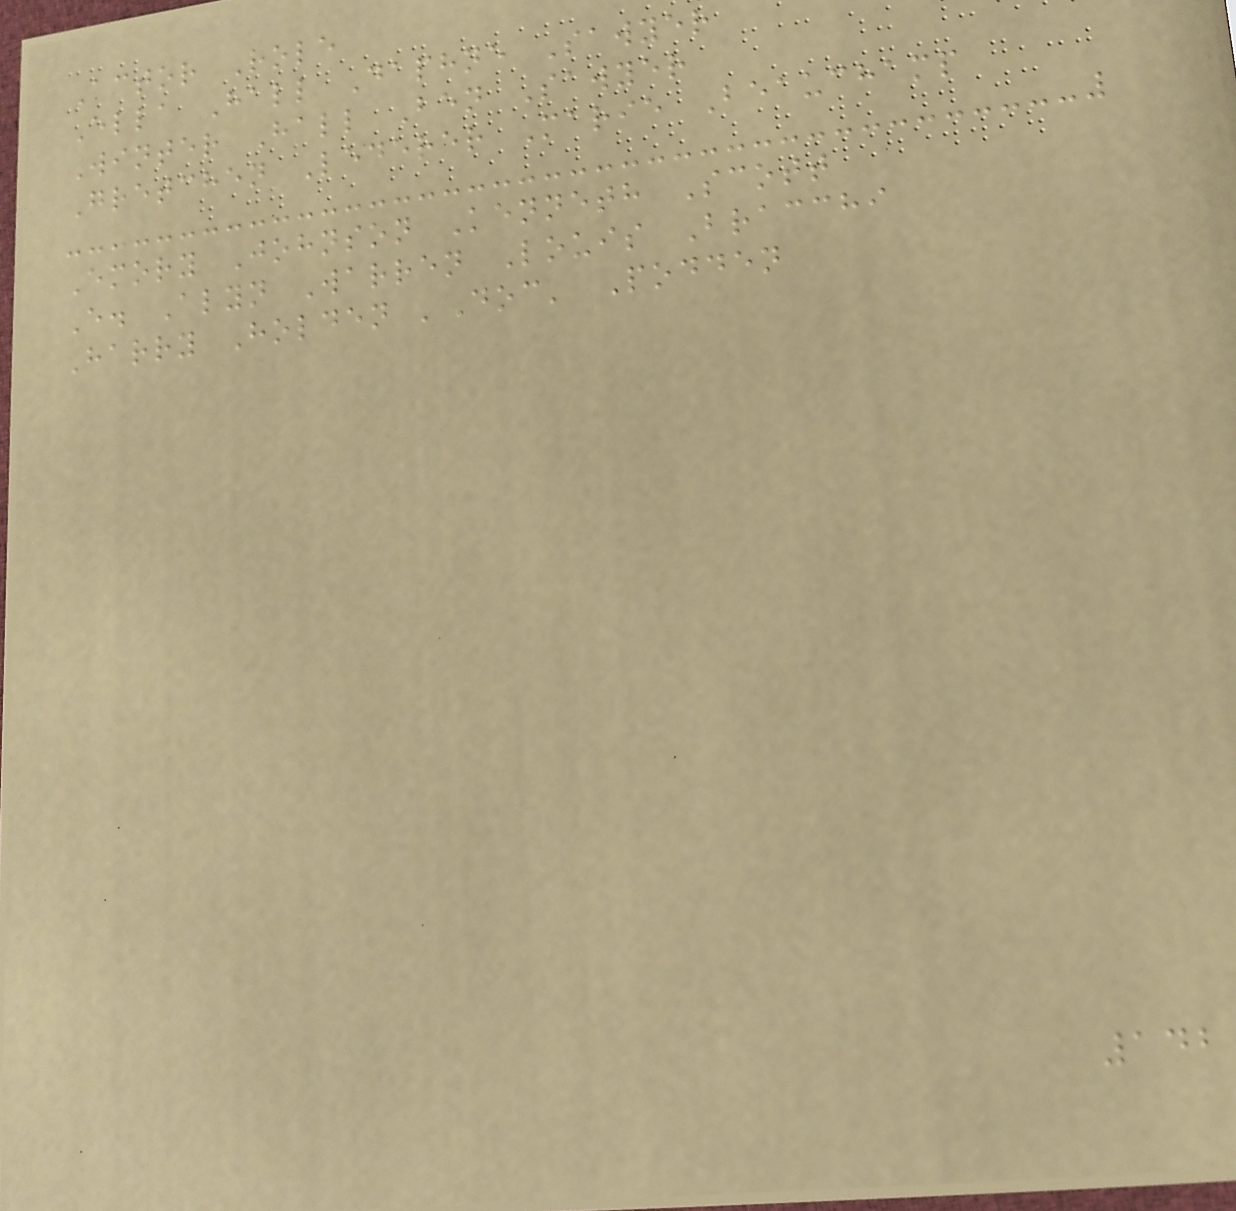Actor Role
Ella Hall Daphne Sawyer
Winter Hall Ben Sawyer
Gretchen Lederer Marie Beauchamp
Emory Johnson Kenneth Scott
E. Alyn Warren Louis Bracchi
Harry Holden 'Doc' Podden
142
